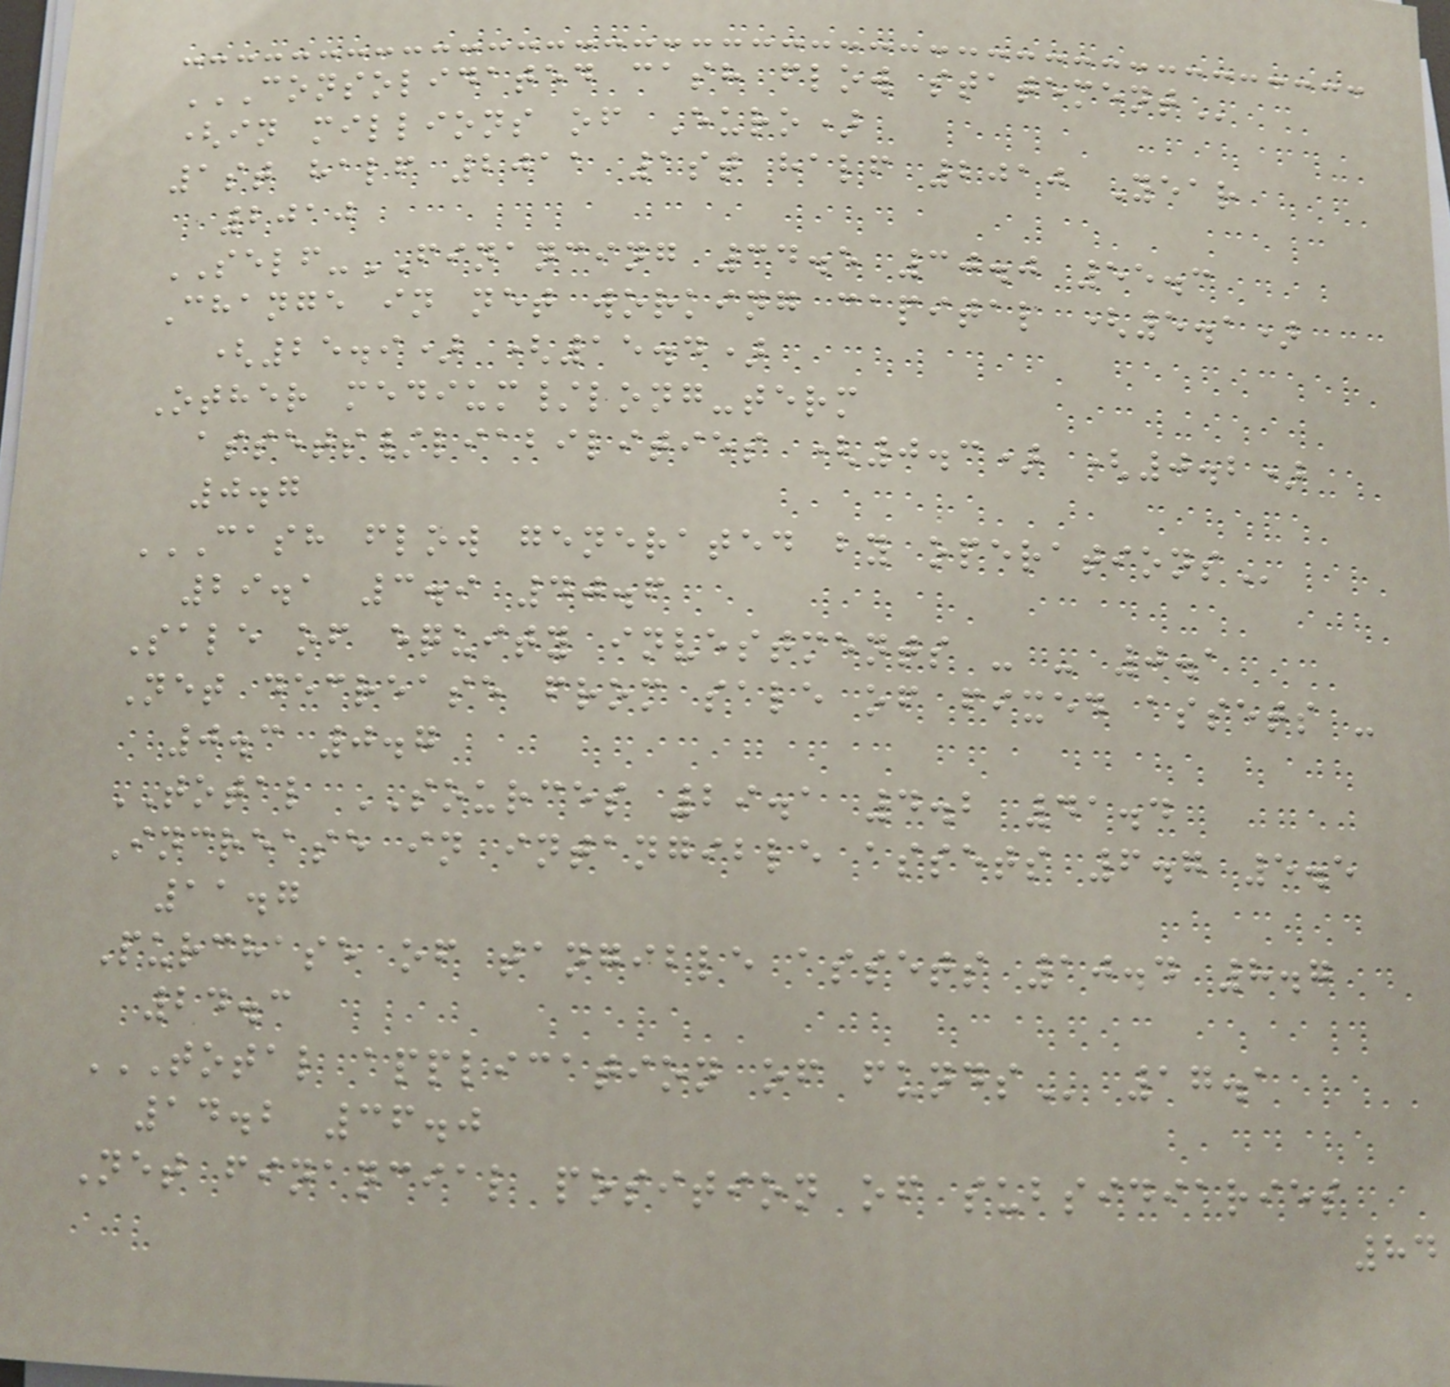CONSOLIDATED CASH FLOW STATEMENT
(in millions of Euro)
1st half 2011 1st half 2010 Year
2010
SELF-FINANCING 34.5 30.0 55.3
Change in net working capital (5.1)
(25.9) (15.4)
Other medium/long-term
assets/liabilities (0.3) (0.2)
0.7
CASH FLOW GENERATED BY OPERATIONS
29.1 3.9 40.6
Sale of equity investments - - 0.1
Net decrease from sale of fixed assets -
0.3 0.7
TOTAL SOURCES 29.1 4.2 41.4
Increase in intangible assets 6.7 5.5
11.7
Purchase of tangible assets 10.4 8.7
24.3
TOTAL APPLICATION OF FUNDS 17.1
14.2 36.0
Net financial position of subsidiaries
84
